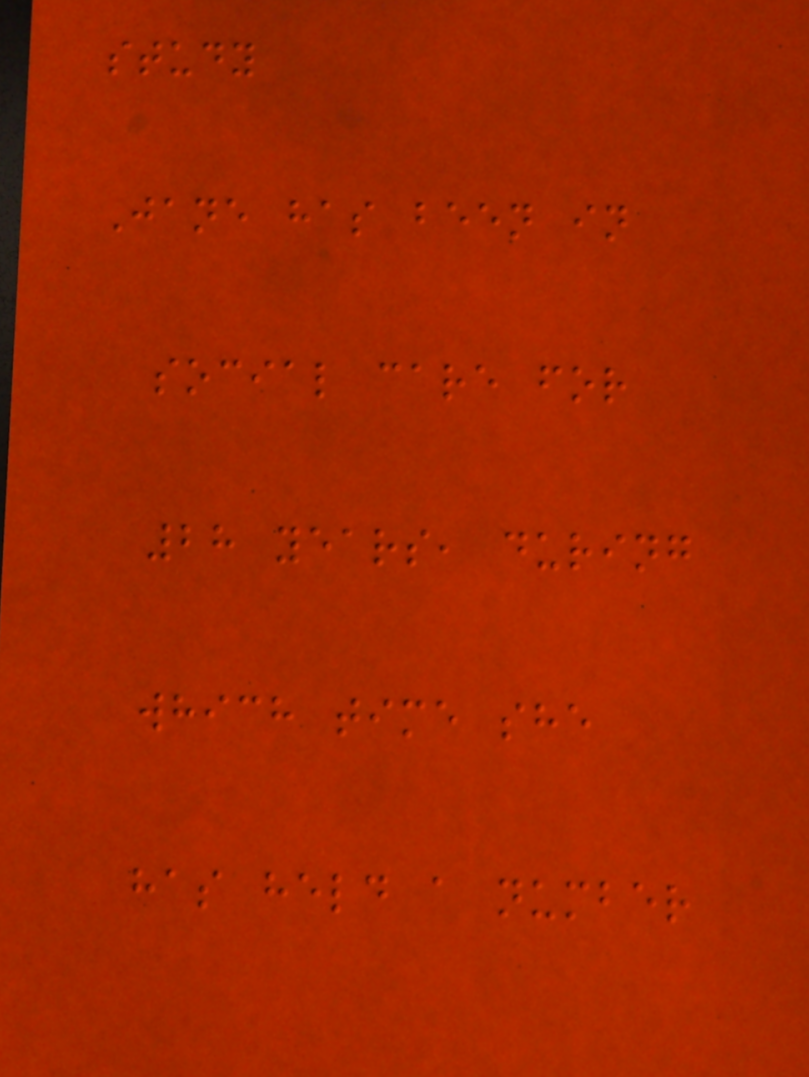study
Jane has been in
social care for
28 years, during
which time she
has held a number
